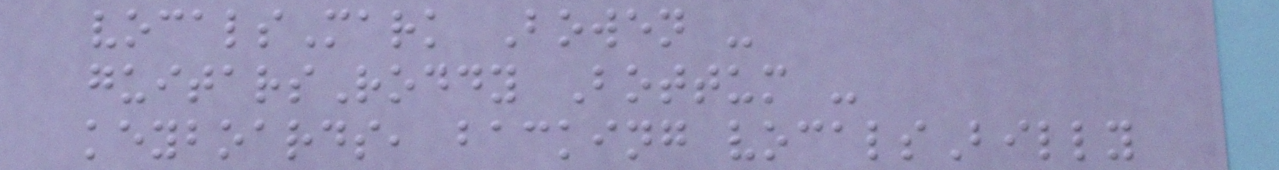vocalsMark Bowen -
guitarsRoddy Bottum -
keyboards, backing vocalsBilly
